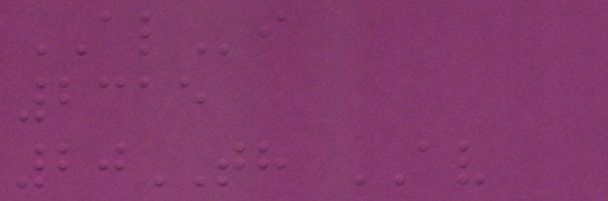ALi
2315
20TH AV
